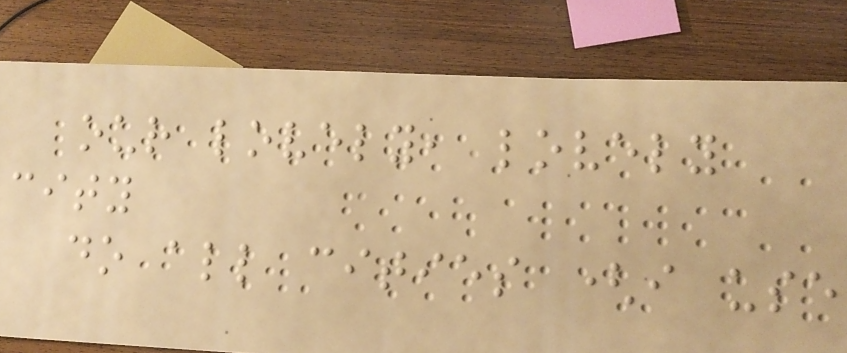our lovely, lovely
city
do all cities (i use
